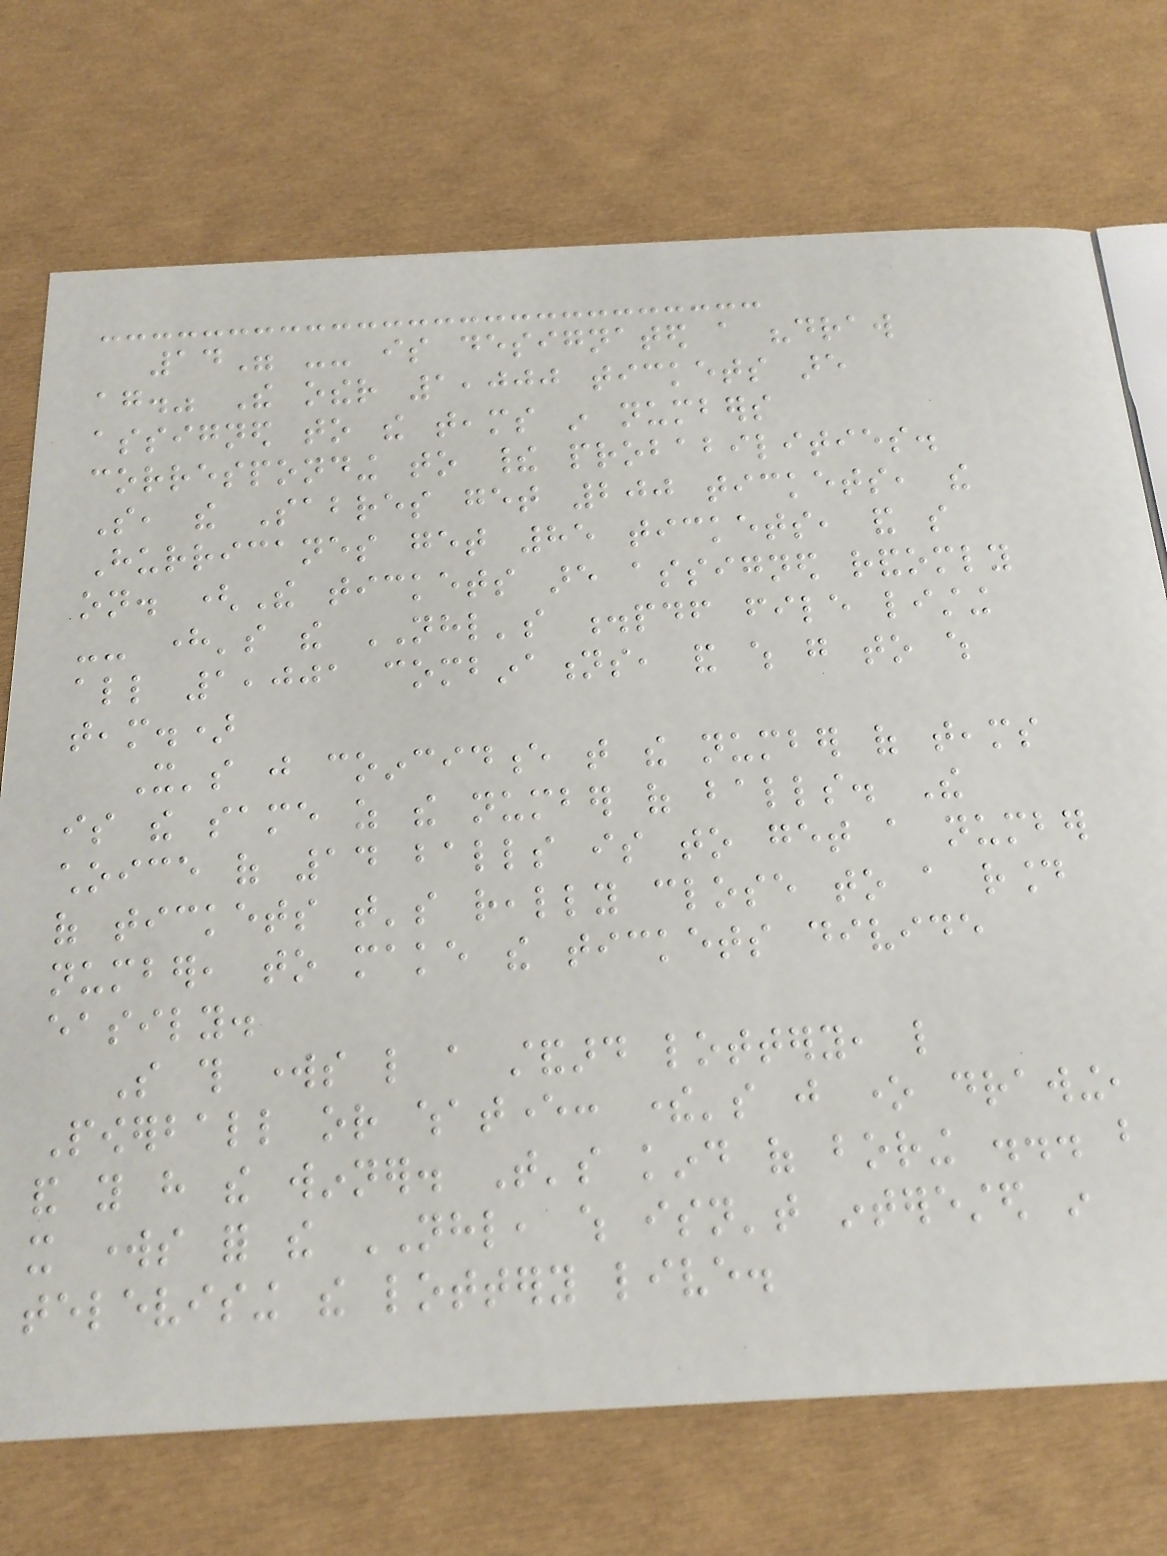14" -- is designated a "draw
again." The other 1,000 tickets are
assigned to the teams in numbers
corresponding to their probabilities.
So, the Sabres get 200 tickets, the
Hurricanes get 85 tickets, and so
on. (The tickets are assigned randomly
-- here's the NHL's .pdf file listing
all 1,001 combinations, and which go to which
team.)
It's just coincidence that the number of teams
is the same as the number of balls. The
choice of 14 balls is to get a number
of tickets that's really close to a round
number, to make the tickets divide
easily.
So this works like a standard lottery, like
Powerball or whatever: there's just one drawing,
and you have the winner. That's kind of boring ... but
it works for the NHL, which isn't interested in
televising the lottery live.
